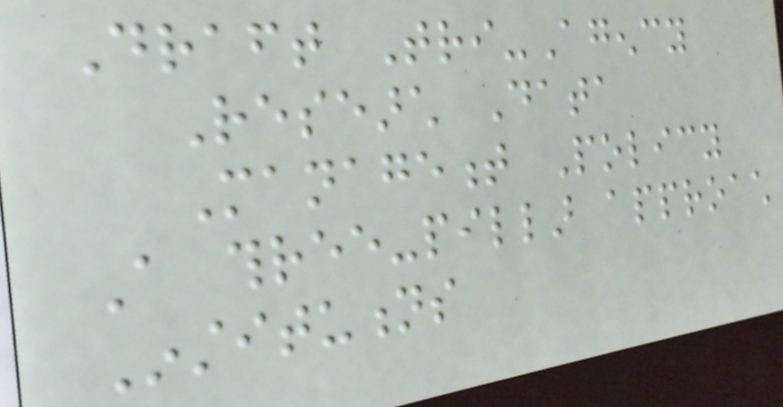Draft Tri-Agency
Research Data
Management Policy
A three-pillar approach
Institutions
